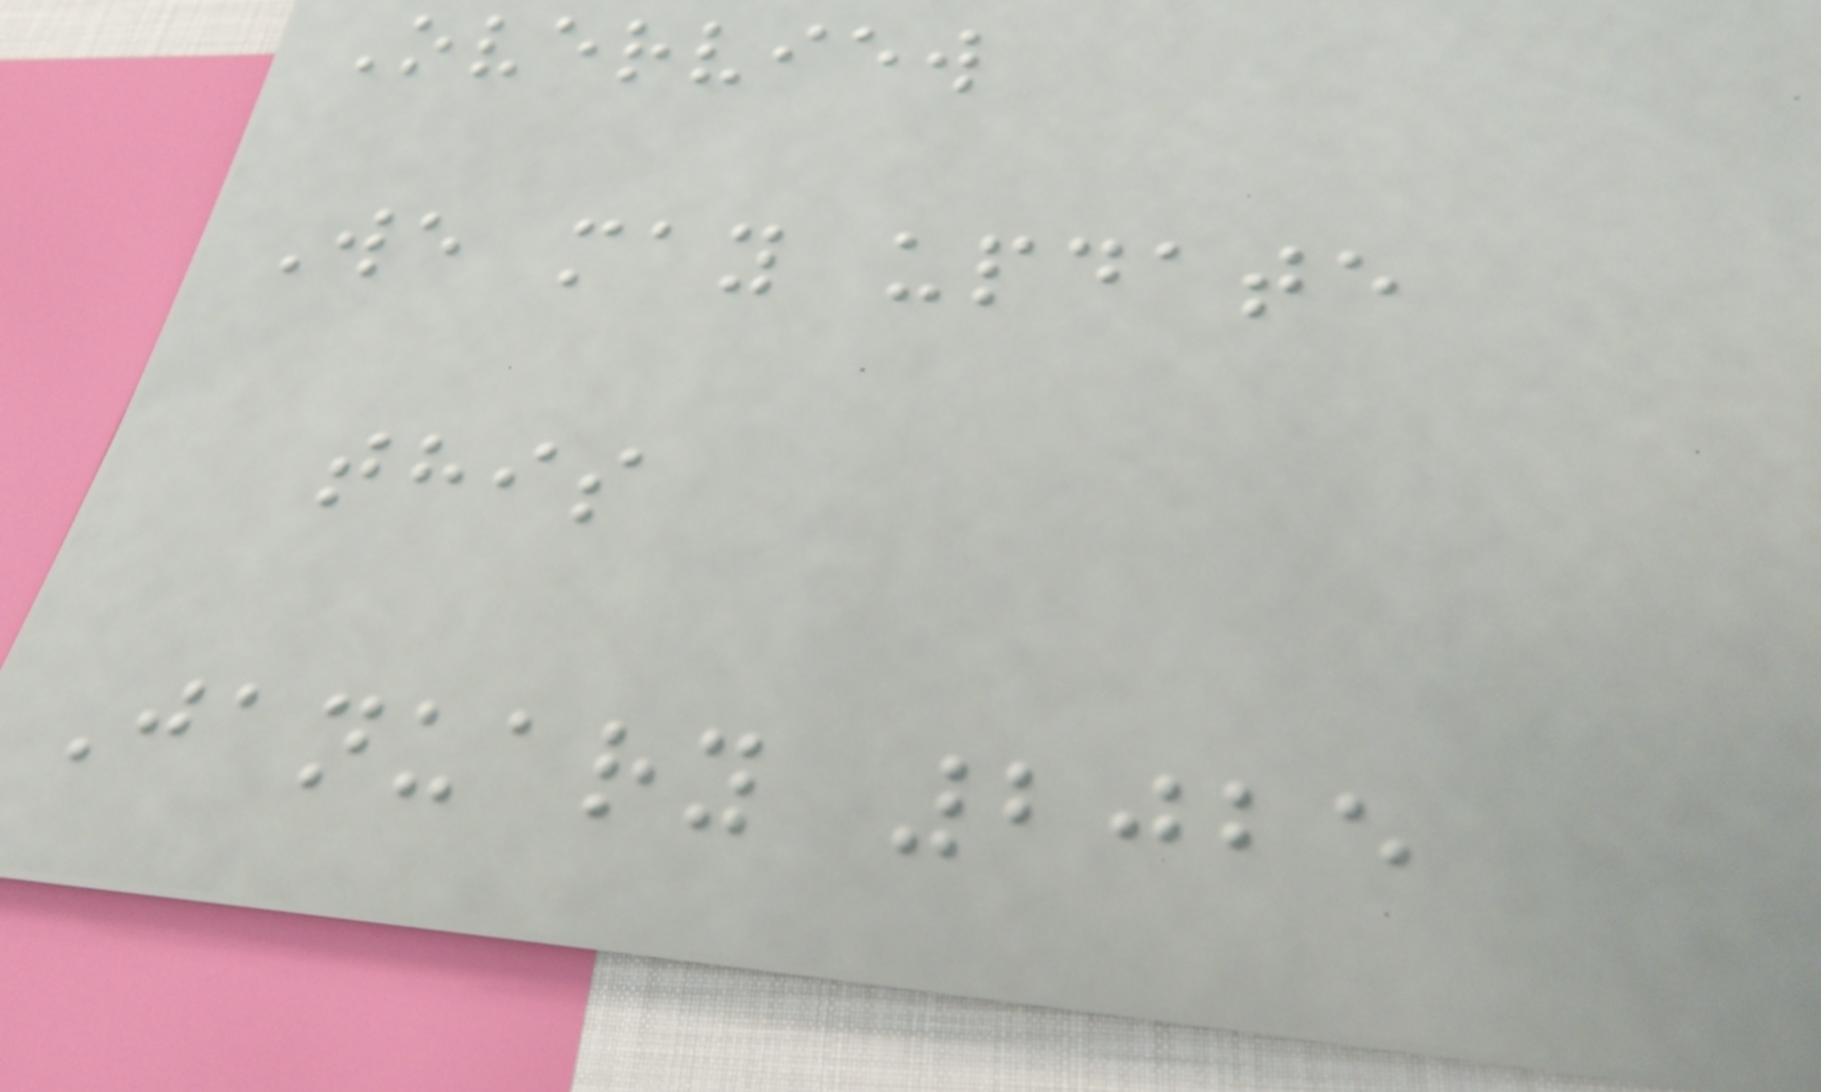Overview
We may update
this
January 2025
